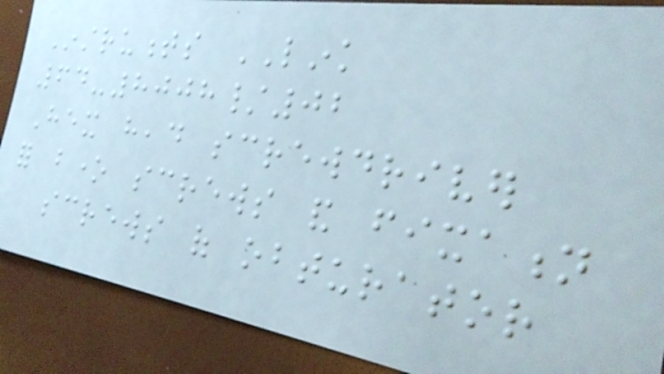Instruments LINK
64-8008/02
Hex head screwdriver
for bone screws and fixation
screws of obturator
